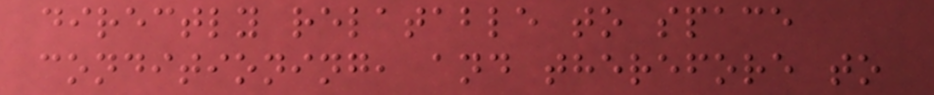directly relatable to space
conditioning, and therefore to
